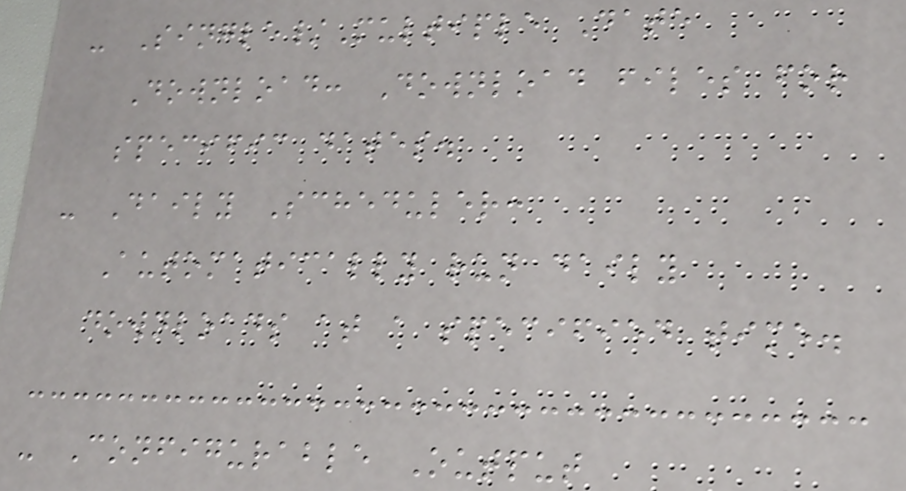- Single/Multiple Date
Download: Download files for
specific dates.
- Daily Scheduler:
Automatically run daily
downloads at a specified time.
- Configurable Output
